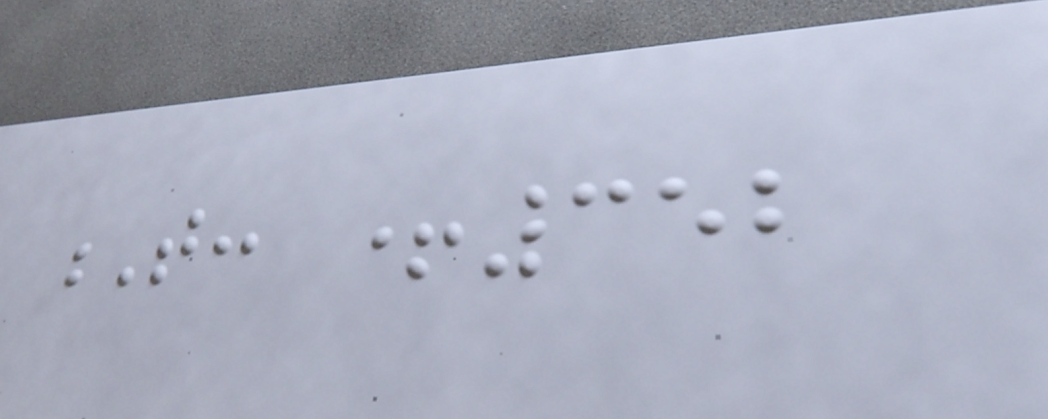T: +352
